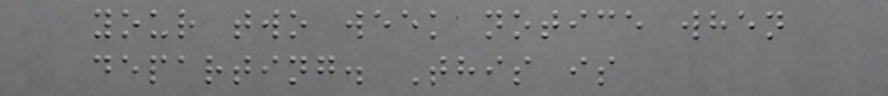your two week notice when
departing. This is
